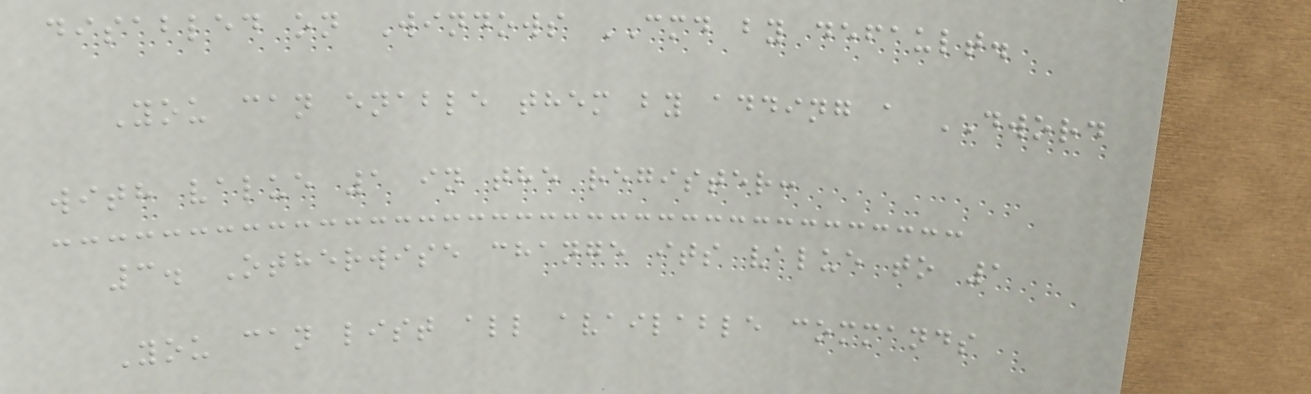disabled on Windows CMD by default.
You can enable them by adding a DWORD
with value 1 in the register:
3. Otherwise change its value to 1
You can list all available commands
